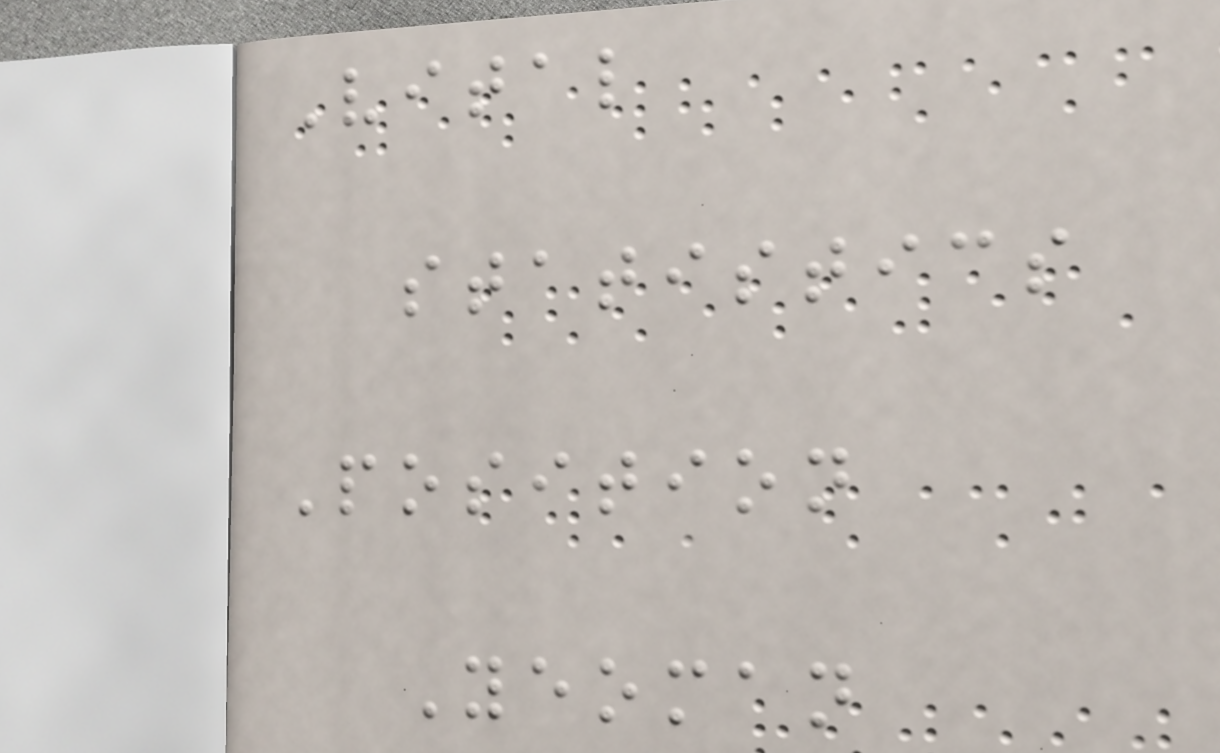Vital
statistics
Position
Yeoman
